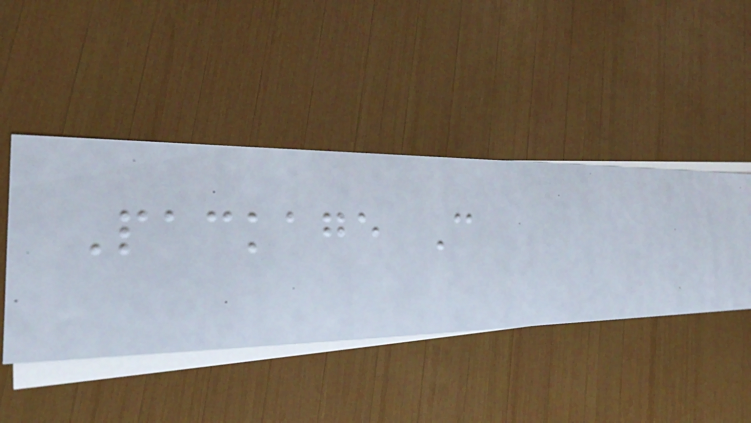Package C
